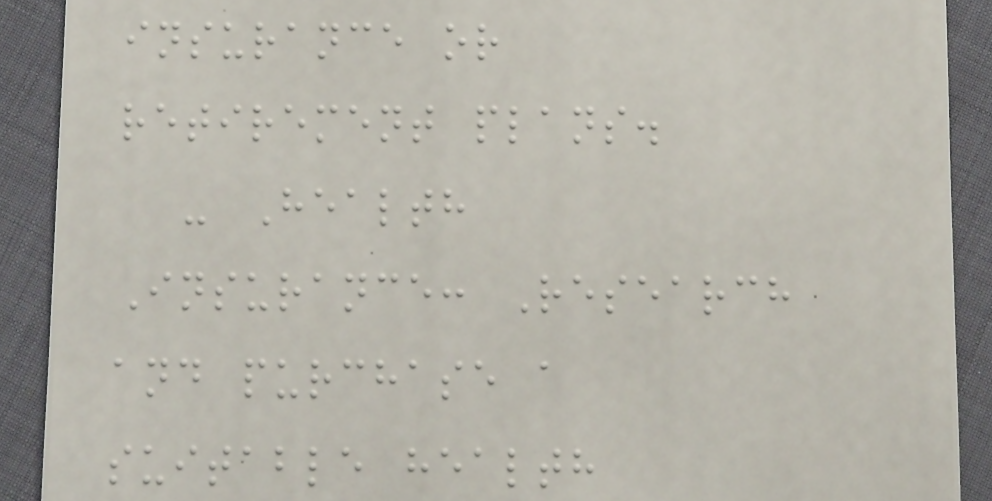insurance or
retirement plans.
- Health
Insurance: Research
and purchase a
suitable health
